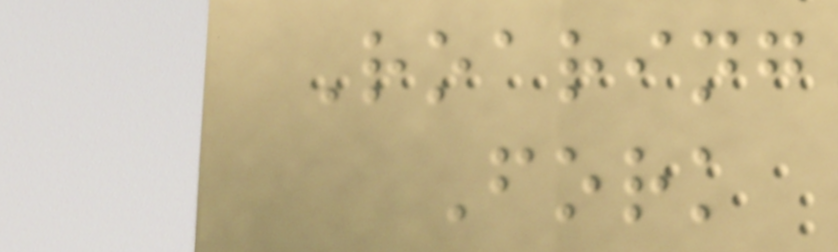Roaring
Fork
